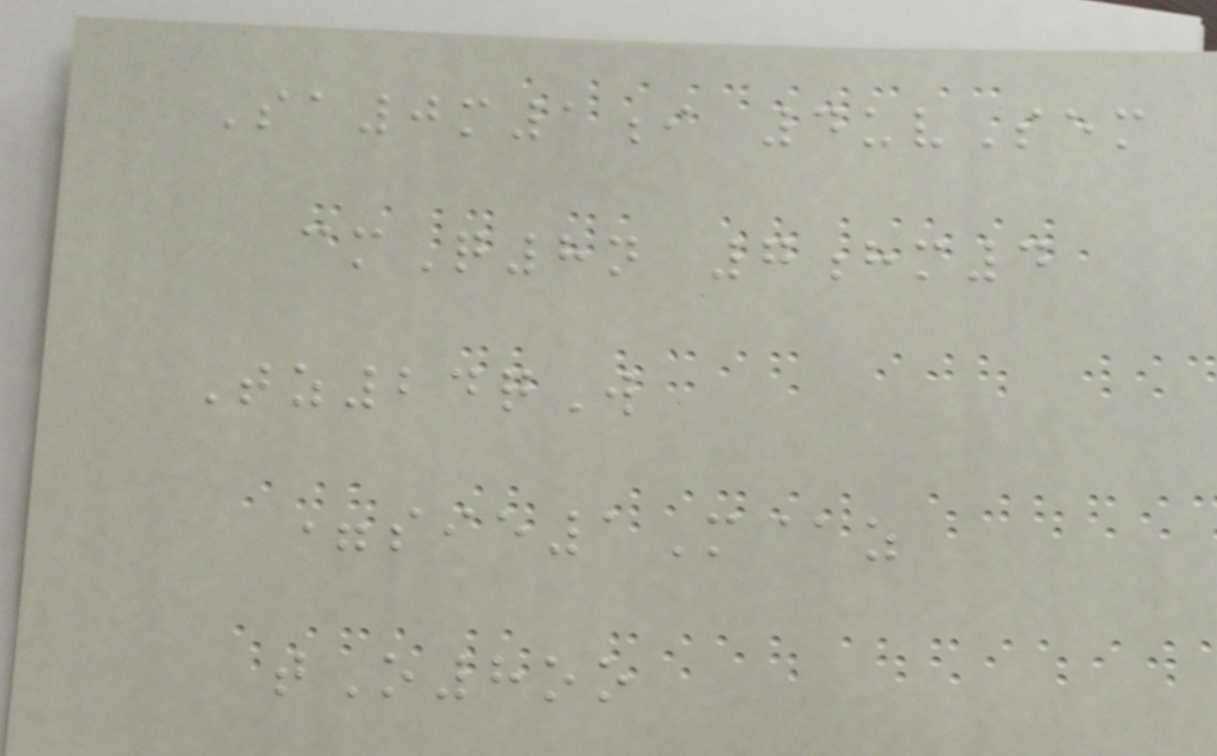Sa0m1i 4uvSem
cmQ8n 7hm4
Tz24qW
=sie1M@z
tO8oo
